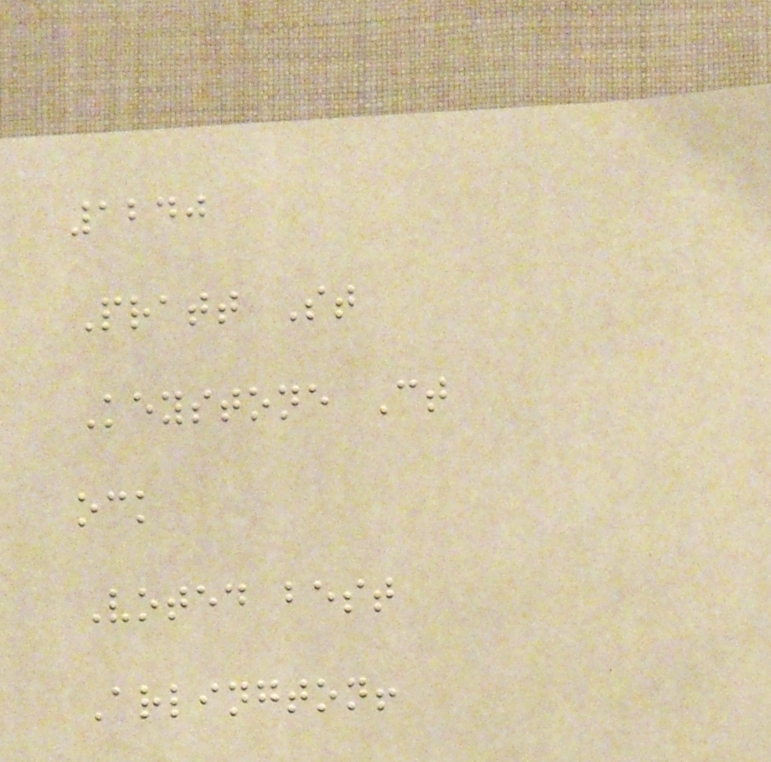1240
Pratt St
Keystone Ct
ock
Voted best
Arlington!
